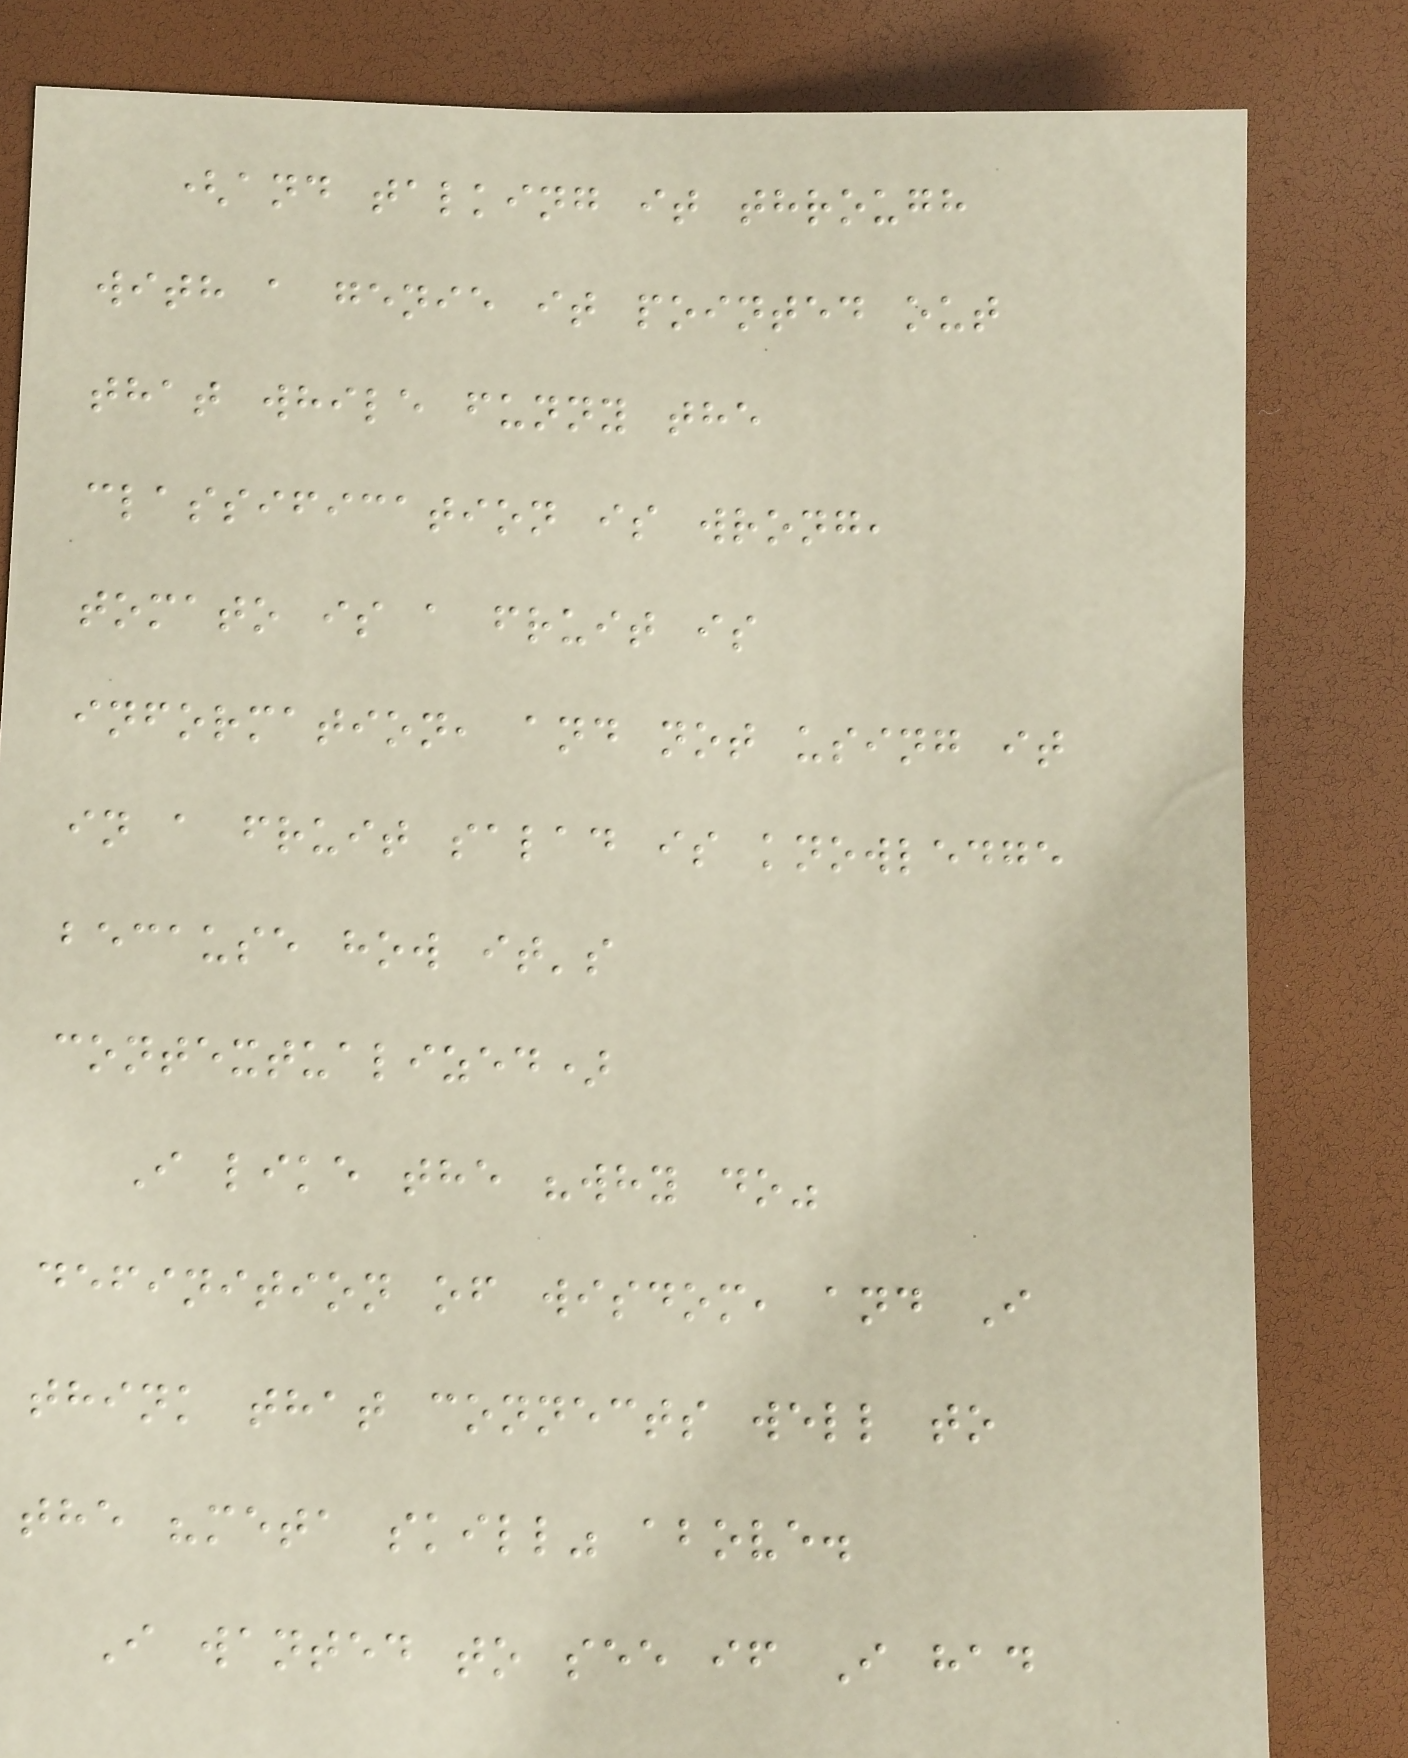(and talking it through
with a genie it pointed out
that while funny the
classification is wrong,
tomato is a fruit is
information, and not using it
in a fruit salad is knowledge
because how it's
contextualized)
I like the "why do"
definition of wisdom, and I
think that connects well to
the "meta skill" above.
I wanted to see if I had
